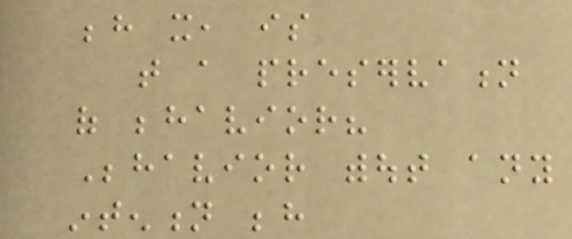behind it, is
that a preservation
of behavior?
Behavior without any
intention behind
